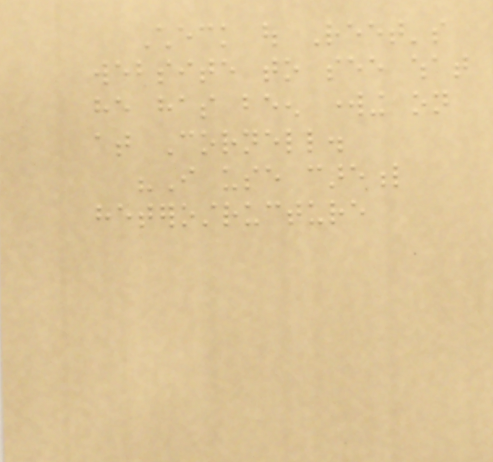Check out Reet's
website to see what
he has been working on
at Cornell.
"I use careful
heterostructure
